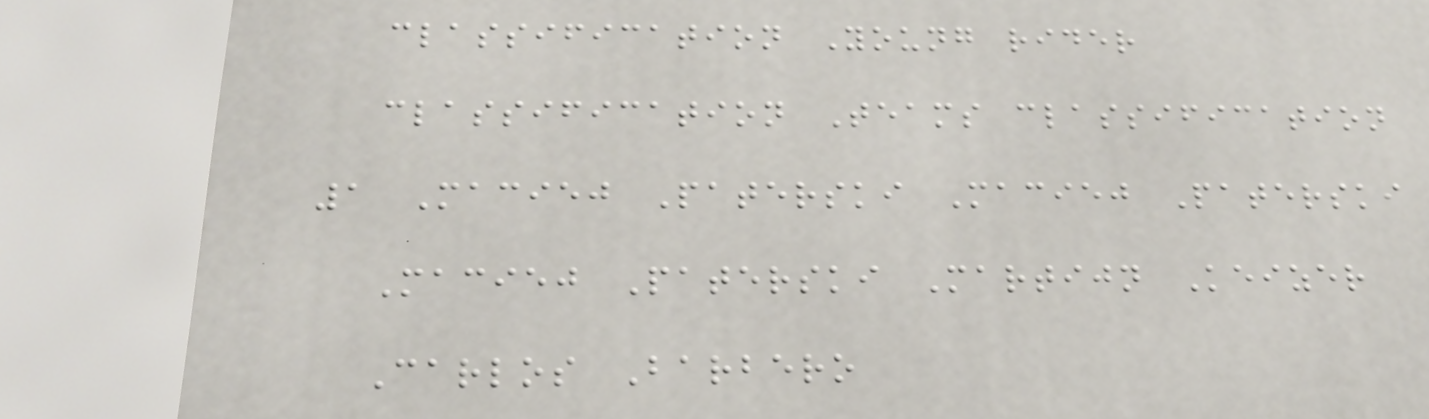classification Young rider
classification Teams classification
1 Maciej Paterski Maciej Paterski
Maciej Paterski Martijn Keizer
Carlos Barbero
